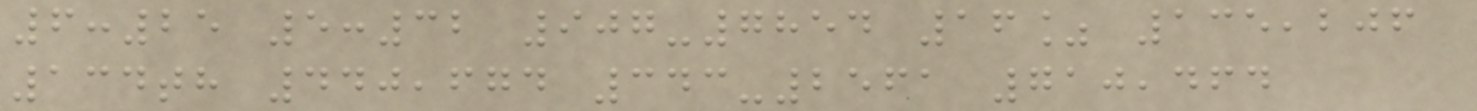6:25 5:32 907-7854 16% 135,206
134th 440,674 343-2561 710,464
